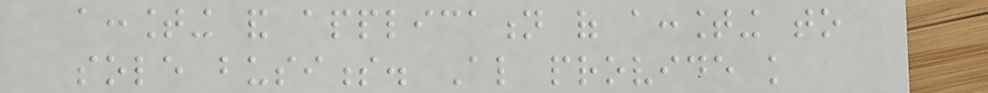accounting and application of accounting to
sole business. Also provide knowledge
